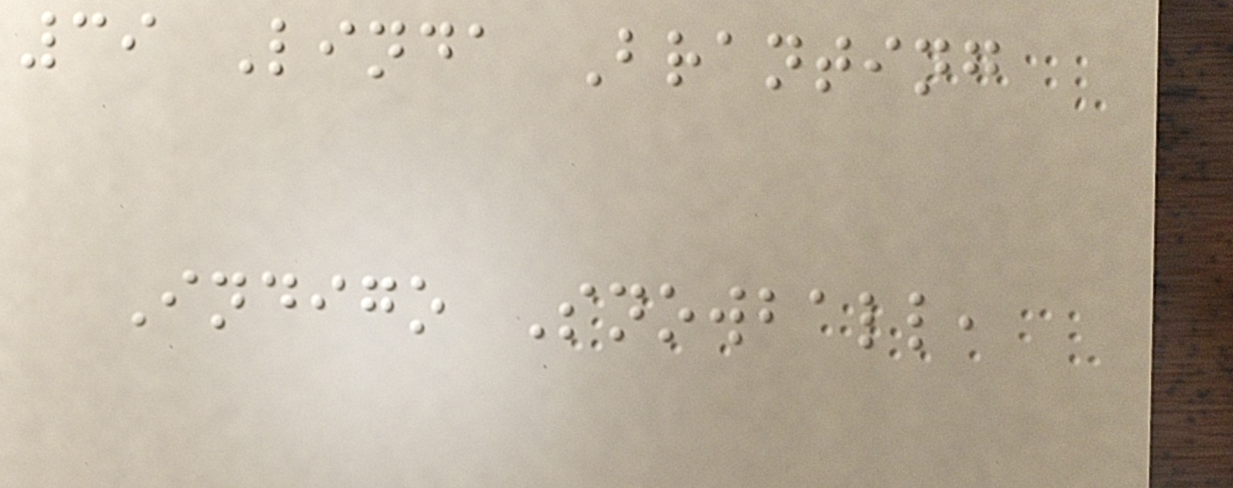39 Linda Branting
Indigo Snowball,
